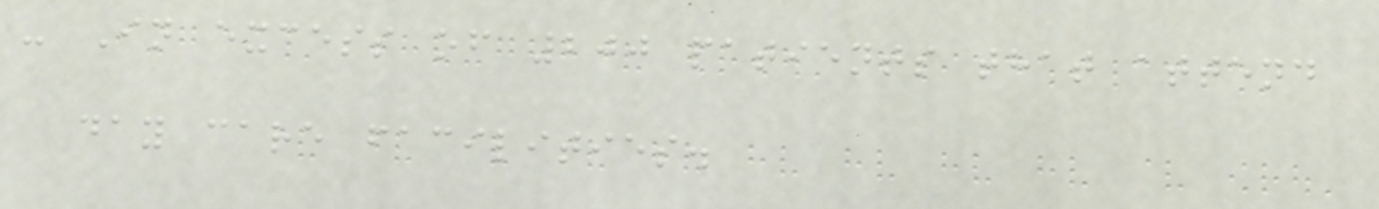- In excess of 200 patients that attend
day care facilities.
